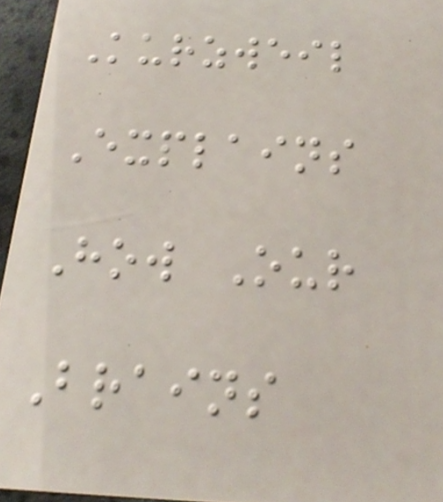Kurzweil
Explains
How Our
Brains
